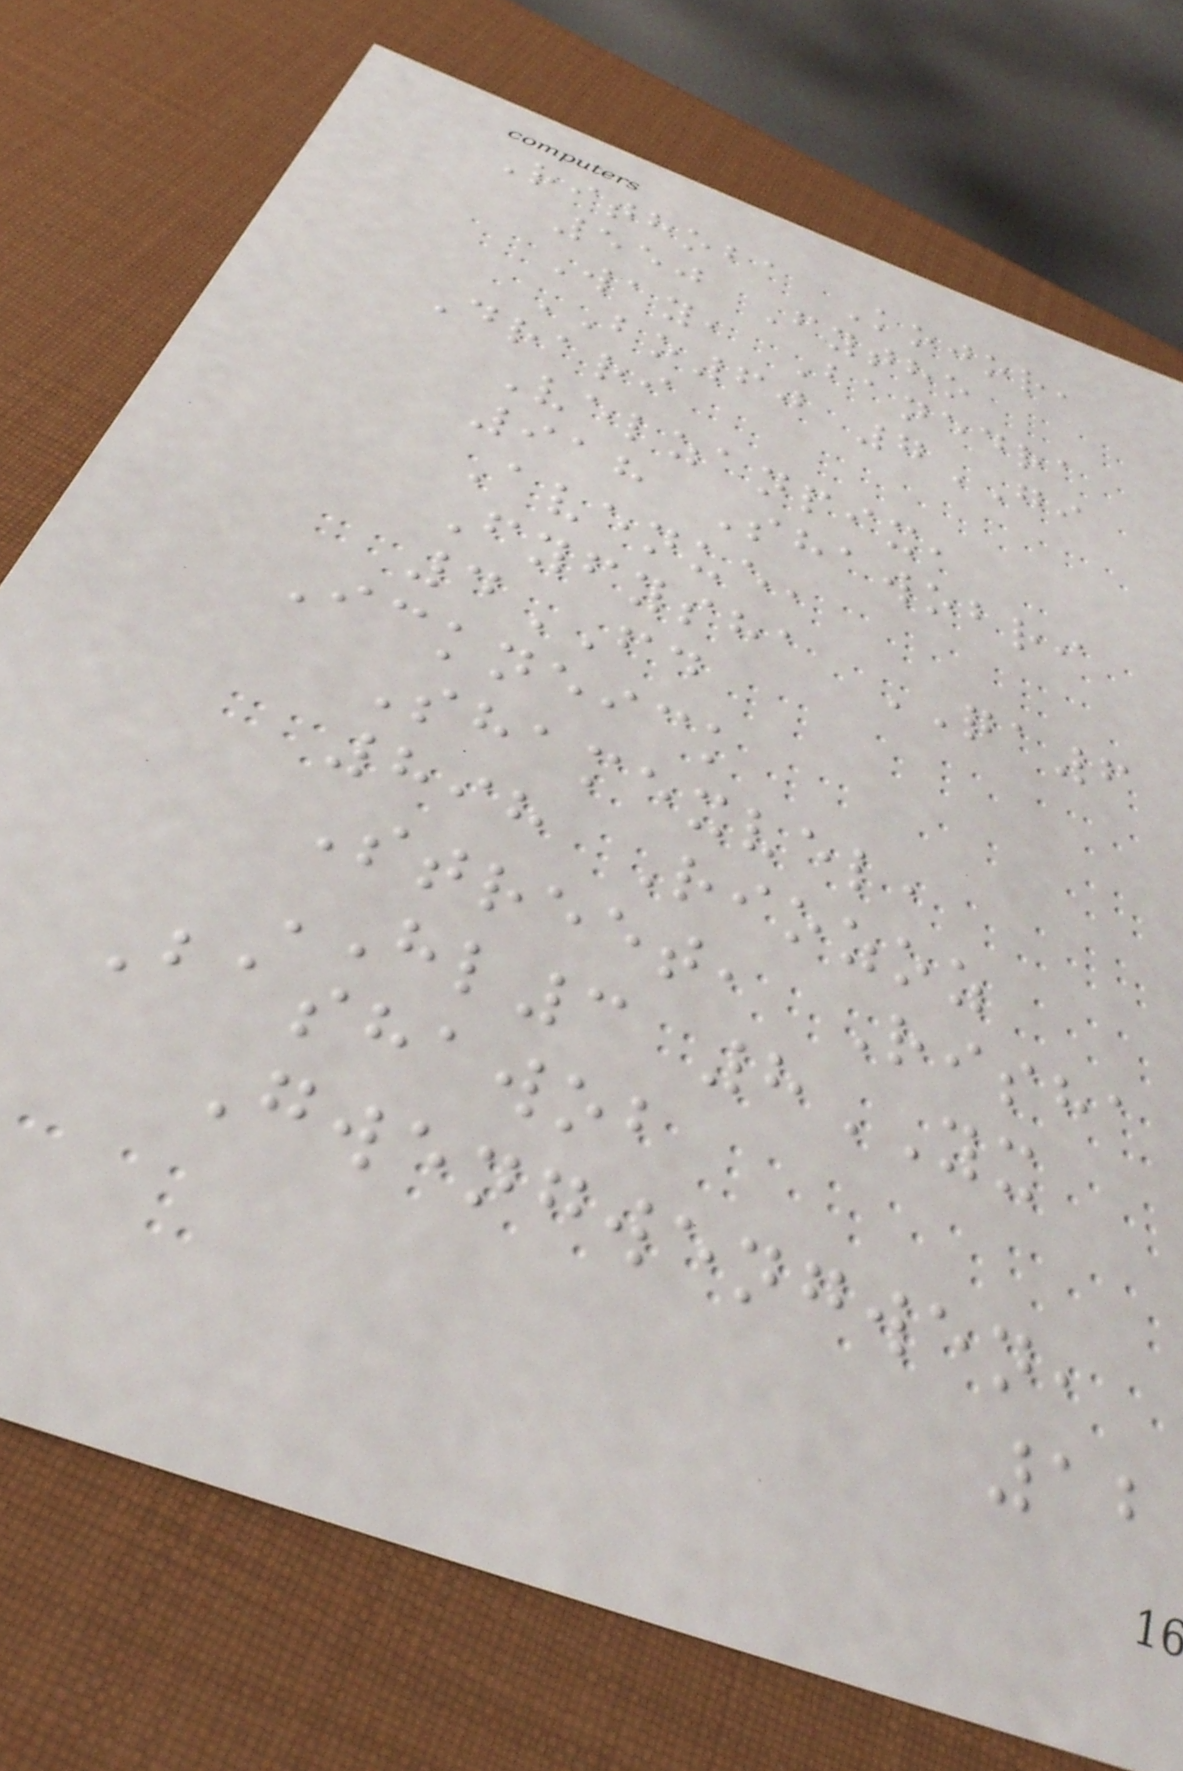Rithoba Kojor,
550 Fytho
Way, Banedra
BO60 7GI
Drari
Velzanpix,
918 Shawobri
Avenue,
Fyfysha QA6
4FD
Ickneick
Shamexvel,
898 Riozoz
Street, Risha
HL3 8YX
Bashawob
Gwengwengwen,
12
